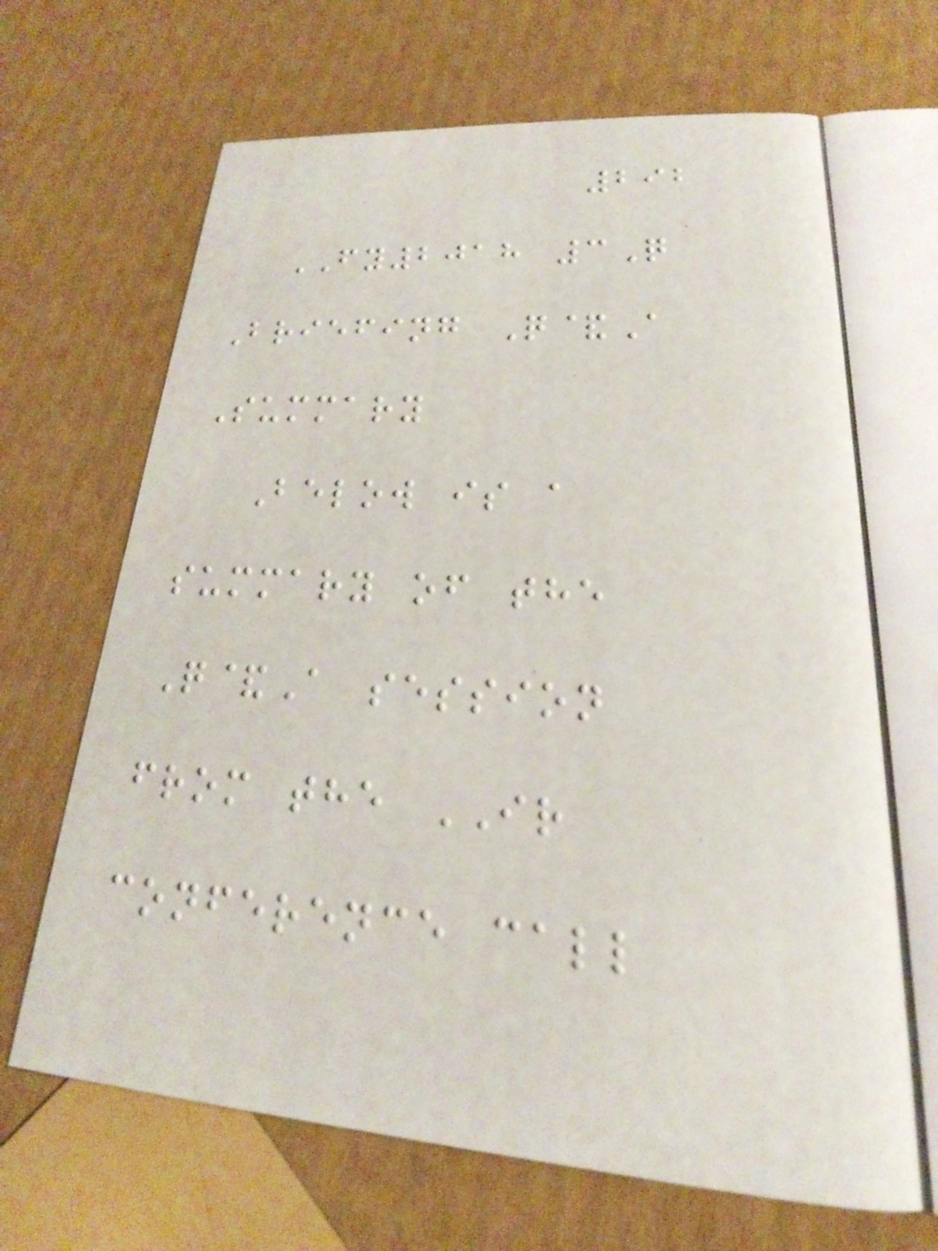292
FY2018 3Q
Briefing Q&A
Summary
Below is a
summary of the
Q&A session
from the IR
conference call
